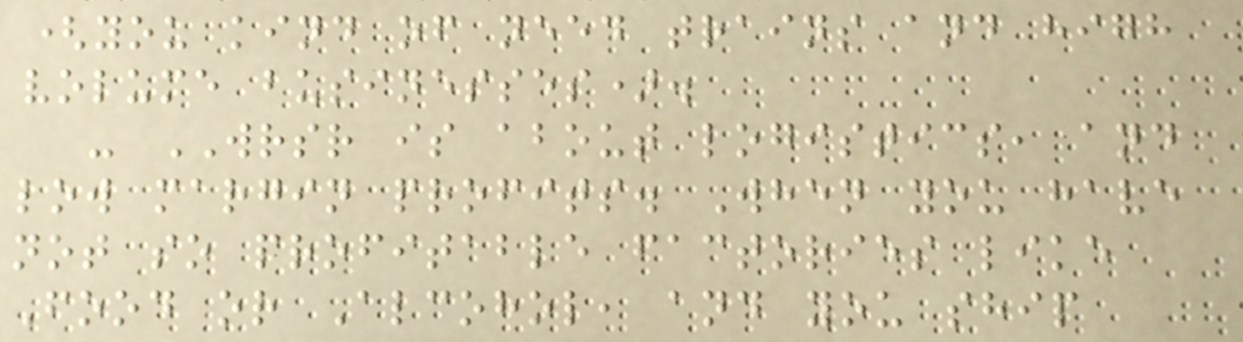(you kind of need trains and high
volume businesses).
- WRSR is about logistics, and
low margin profits. When you have
not so profitable factories like
Food or Alcohol, and you ship
